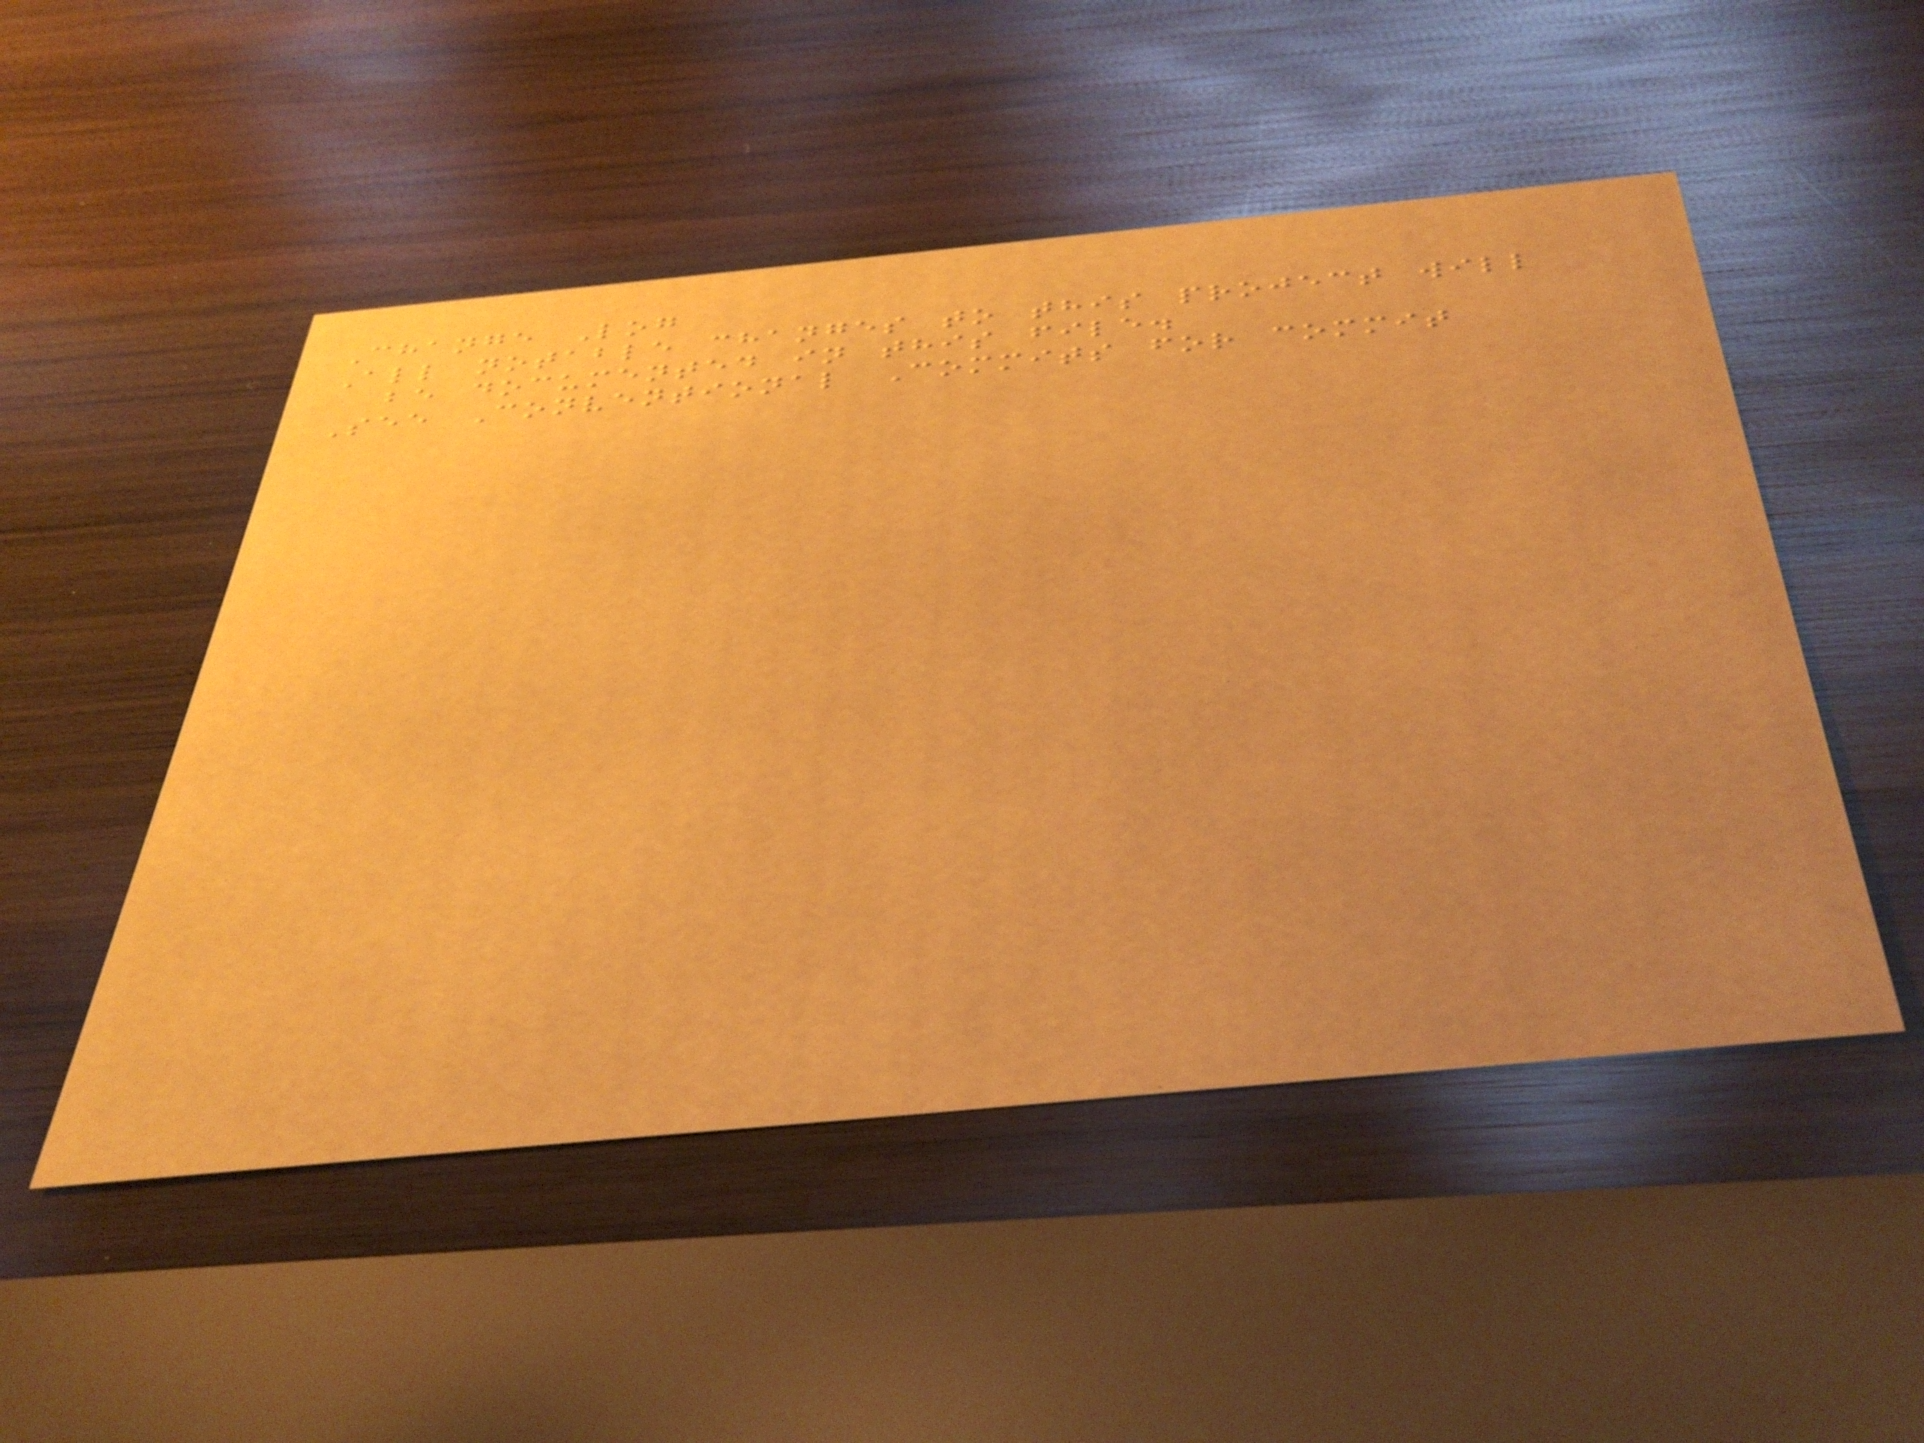Change Log
All notable changes to this project will
be documented in this file.
See Conventional Commits for commit
